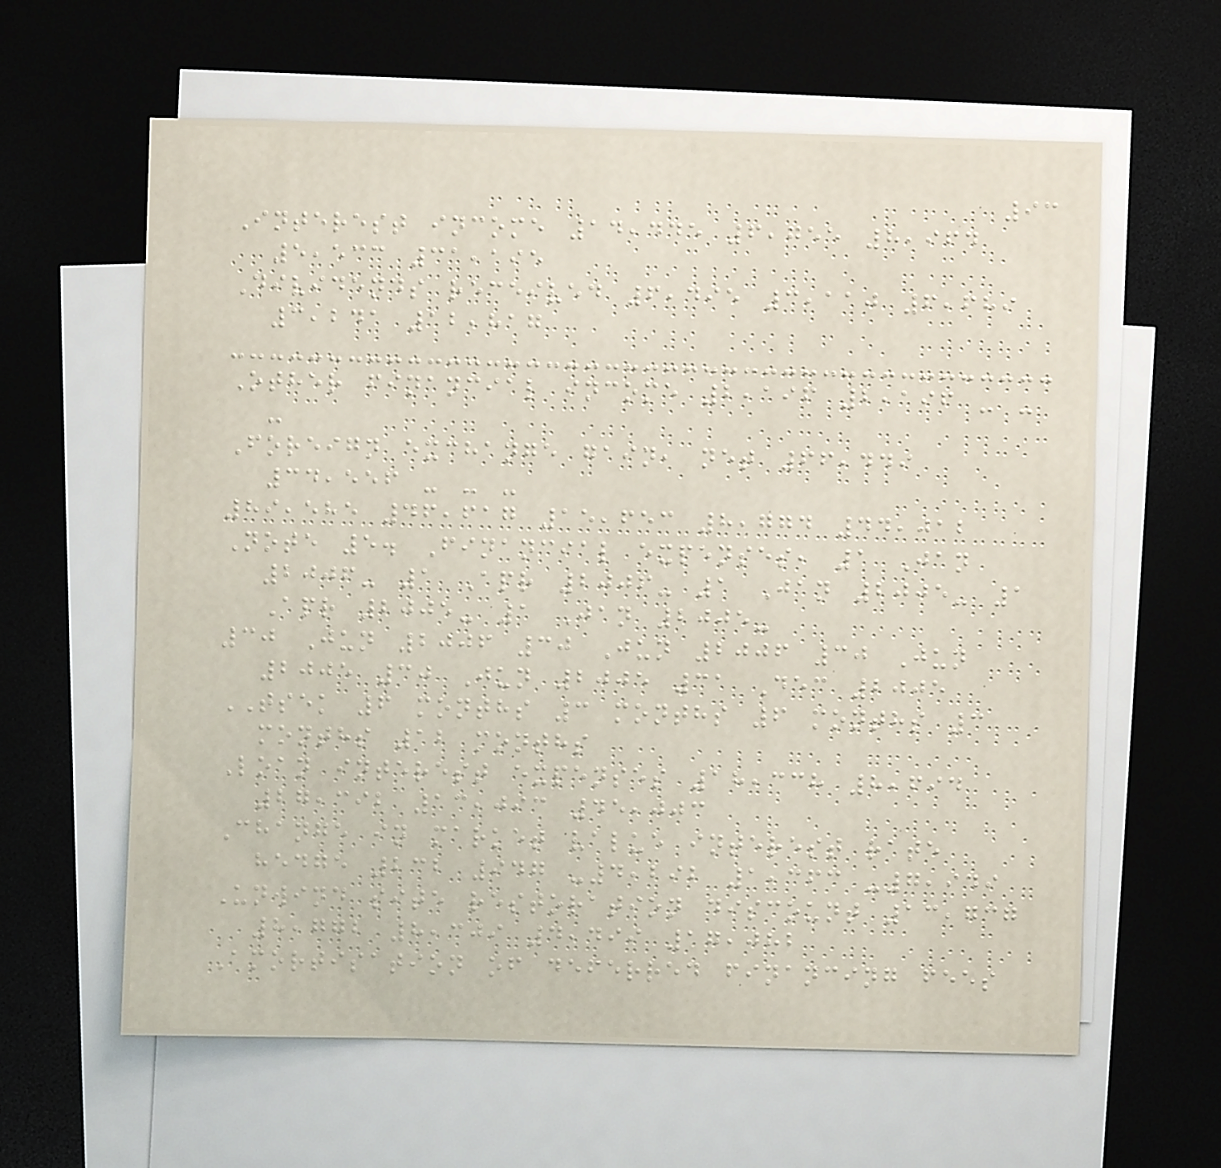93
Interest income 14,445 6,755 8,964
5,533 31,195
Dividends received 6,495 3,110 6,689
3,241 12,817
Other financial income 2,196 2,196 - -
-
Foreign exchange gain, net 66,449
34,556 - - -
89,585 46,617 15,653 8,774 44,012
Note 5. Financial expenses, 1 Jan
2006- 1 Apr 2006- 1 Jan 2005- 1
Apr 2005- 1 Jan 2005-
30 Jun 2006 30 Jun 2006 30 Jun
2005 30 Jun 2005 31 Dec 2005
TSEK 6 months 3 months 6 months 3
months 12 months
Loan interest expenses 18,338 8,694
27,392 13,093 45,003
Change in market value interest rate
hedge 232 947 -4,292 1,363 -7,949
Unwind site restoration discount 13,737
8,772 8,309 4,499 17,082
Amortisation of deferred financing fees
